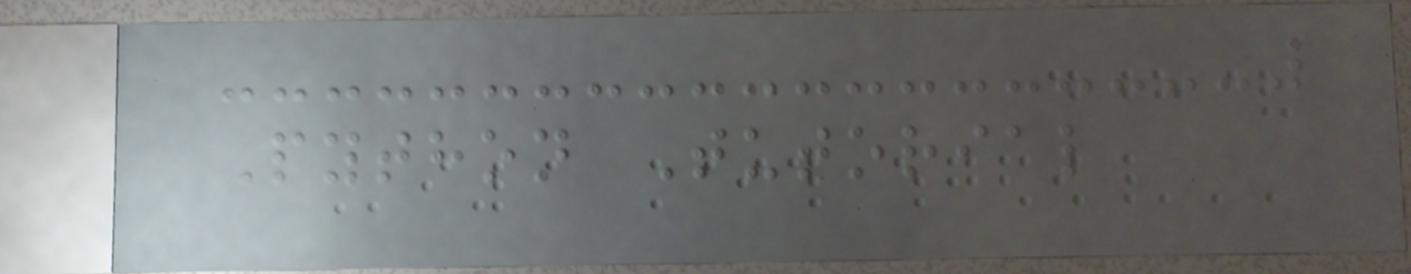Python Tutorial
